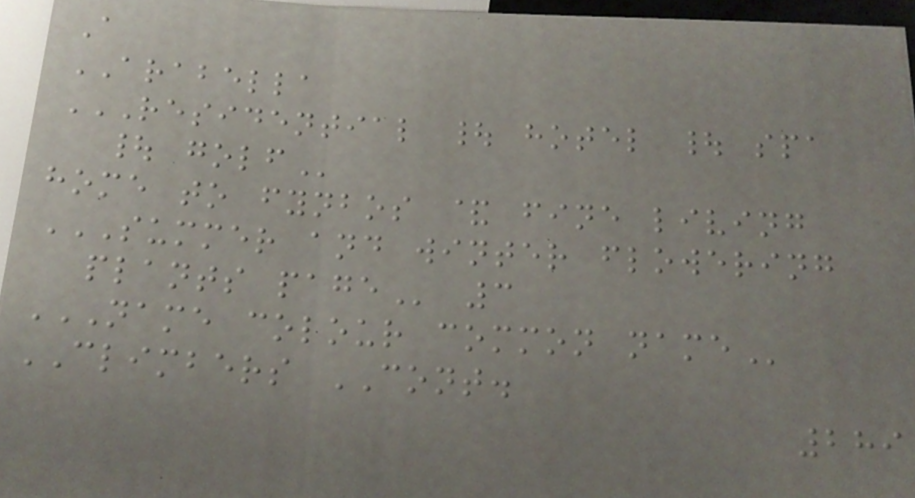A
ARABELLA
RESIDENTIAL | HOTEL | SPA
| GOLF
home to fynbos & fine living
SUMMER AND WINTER FLOWERING
PLANTS PAGE 3
NAME COLOUR COMMON NAME
CLIMBERS CONT.
289
